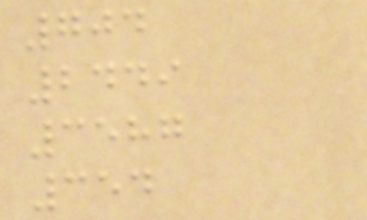704
2449
3587
354
